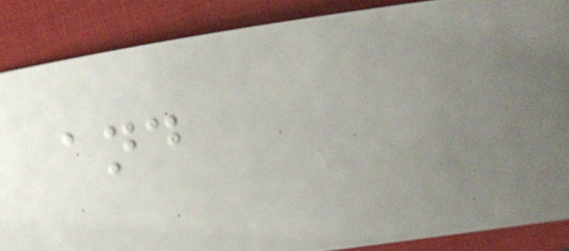and
